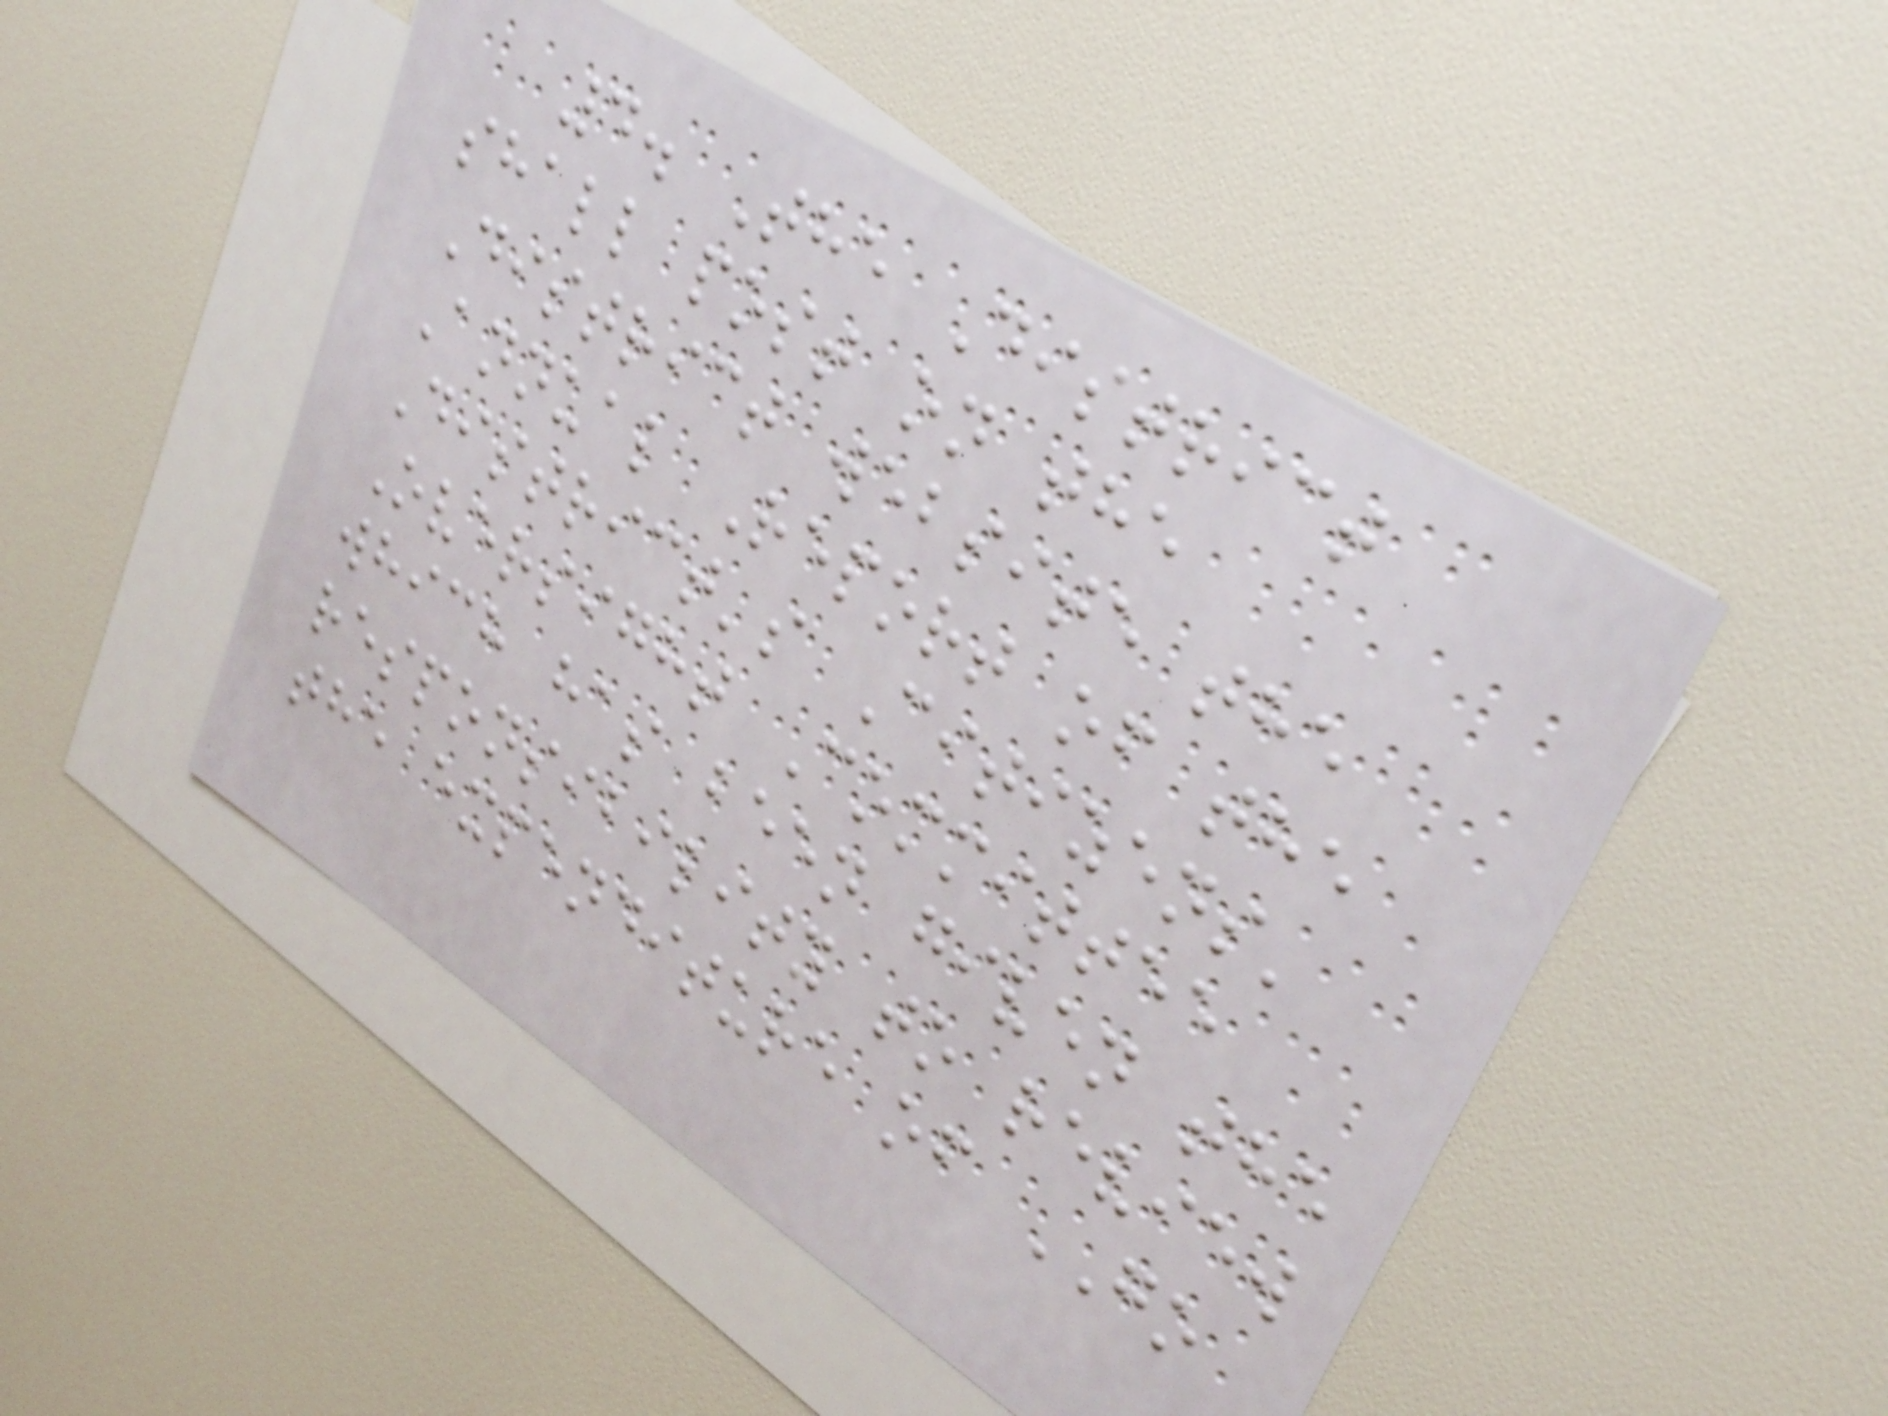4. The District
shall post on the
District website the
Annual Report of the
District's Citizens'
Oversight Committee
which has been given the
responsibility to review
the expenditure of GO
